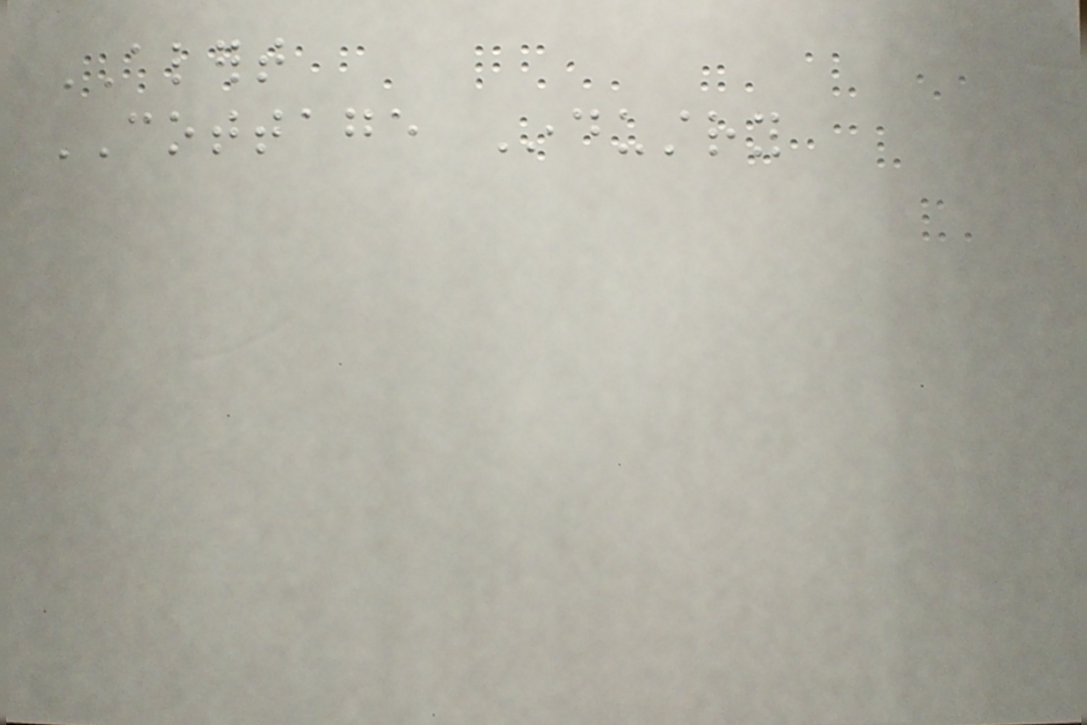ALERT
COTTAGE Industry
